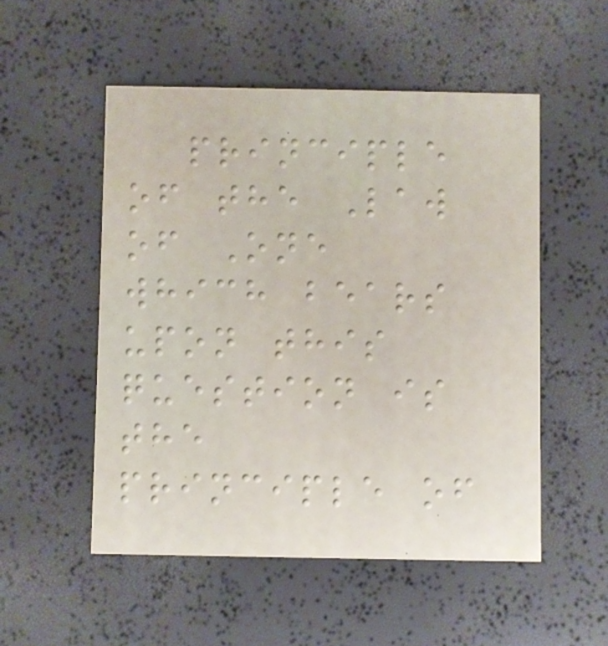principle
of the Law
of One
which bears
upon this
question is
the
principle of
